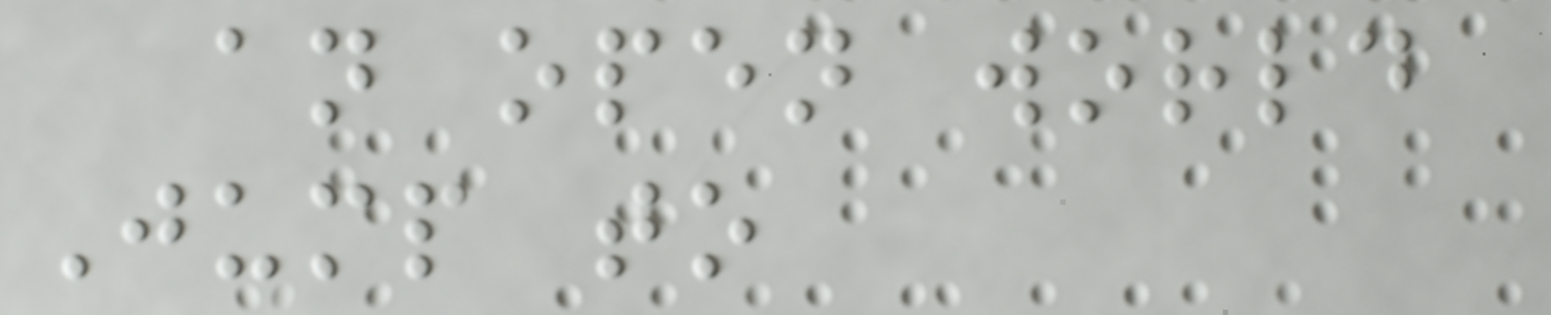an open world
Jump to
